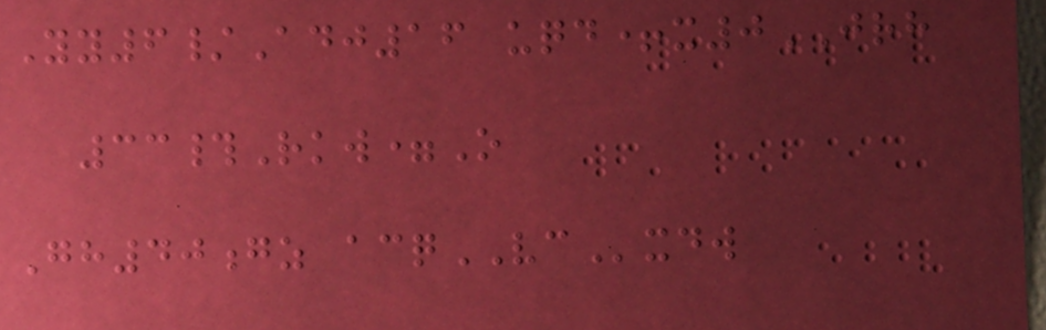Yy6/Adj16 uqd+x0JRH
33#Rkw=O
Gh40gz acqVCxdw
